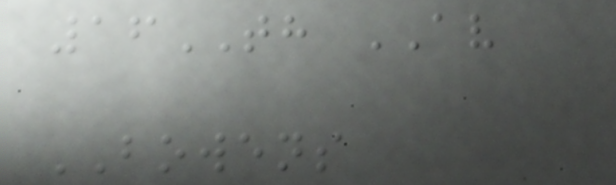16TH AV
BOWENS
